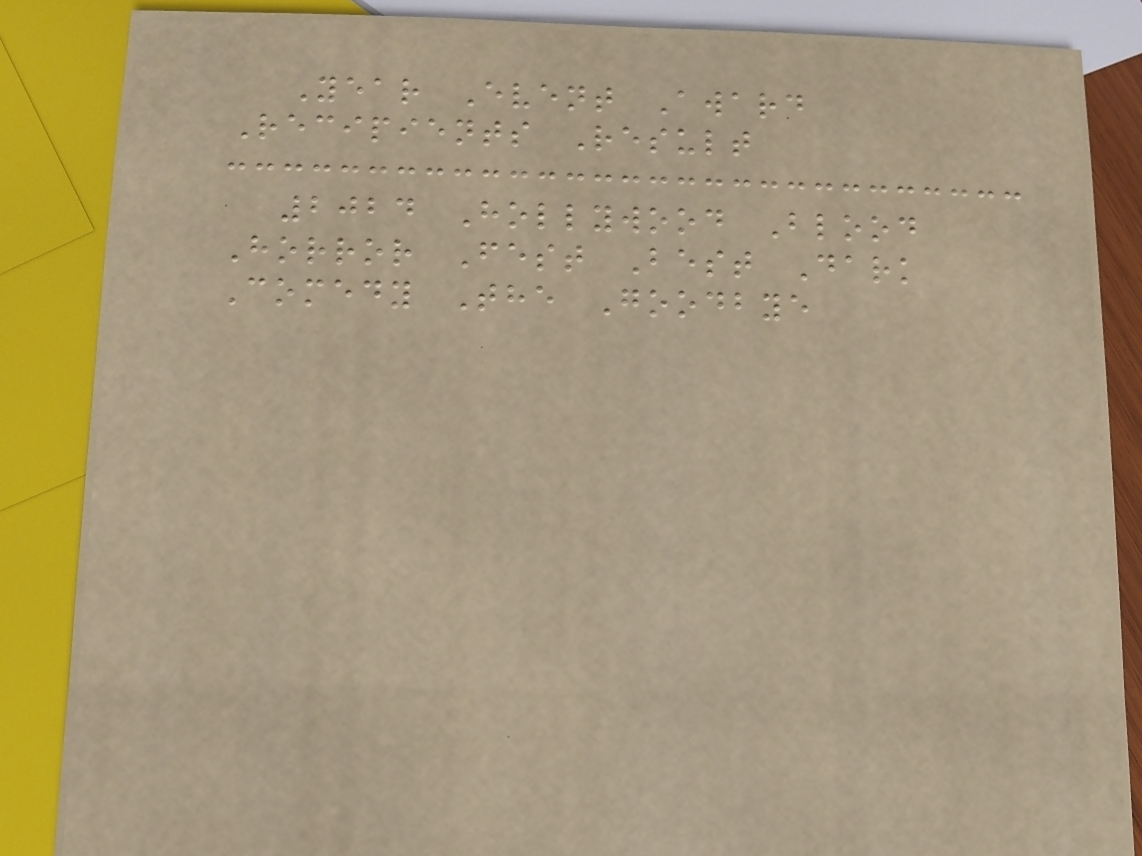Year Event Award
Recipients Result
2024 Hollywood Blood
Horror Fest Best Dark
Comedy The Goodbye
